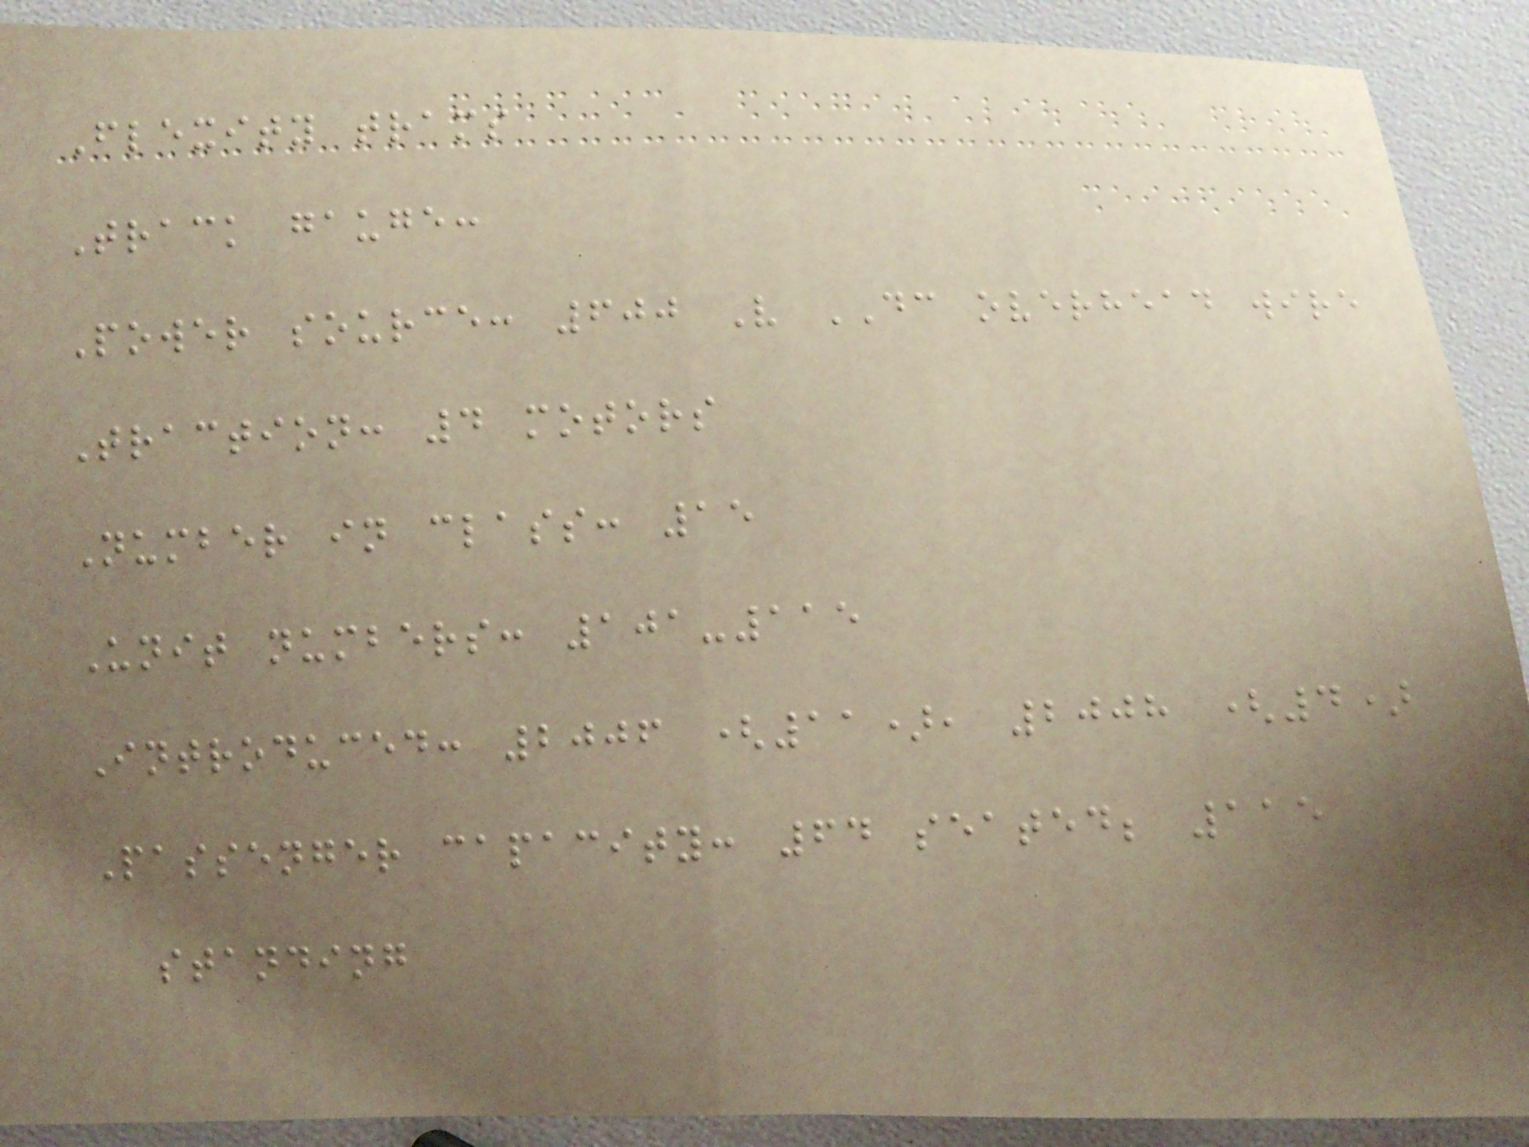Flexity trams
Track gauge:
Power source: 600 V DC overhead wire
Traction: 4 motors
Number in class: 15
Unit numbers: 101-115
Introduced: 2006 (11), 2008 (4)
Passenger capacity: 64 seated; 115
standing
